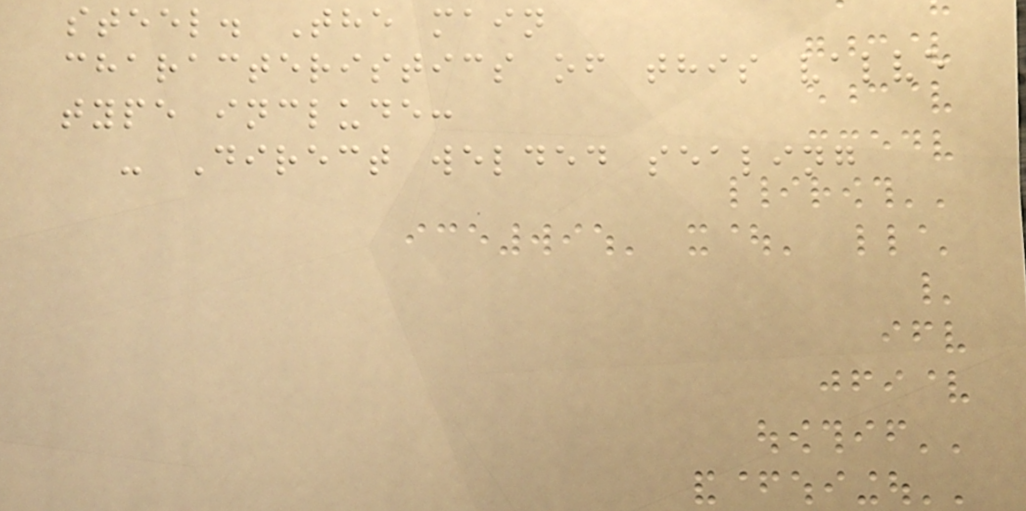steel. The main
characteristics of this valve
type include:
- Direct welded sealing
